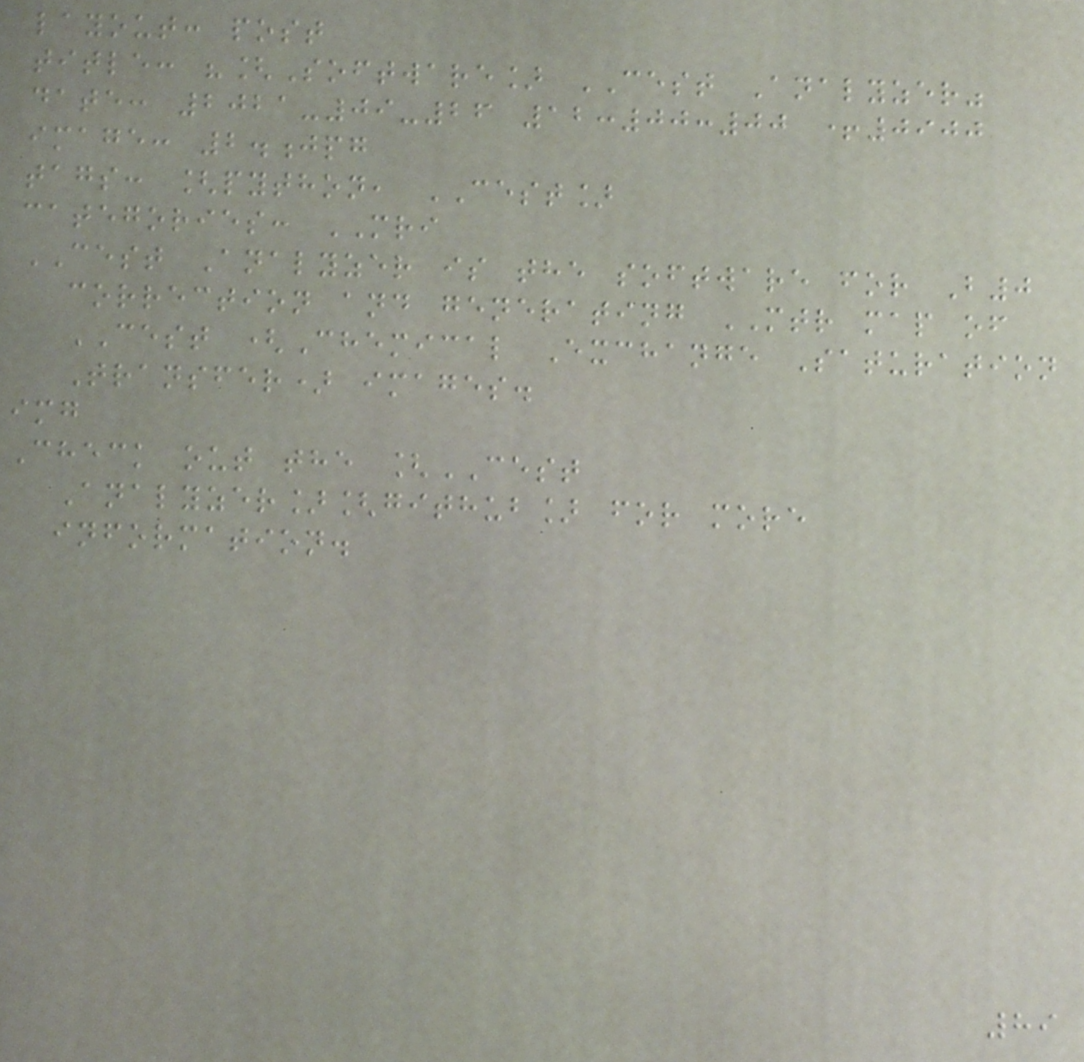layout: post
title: "[Software] CEST Analyzer"
date: 2021-09-26 12:00:00 +0900
image: 2.jpg
tags: [python, CEST]
categories: MRI
CEST Analyzer is the software for B0
correction and generating MTR map of
CEST (Chemical Exchange Saturation
Transfer) images.
img
Check out the [CEST
Analyzer][github] for more
information.
89
